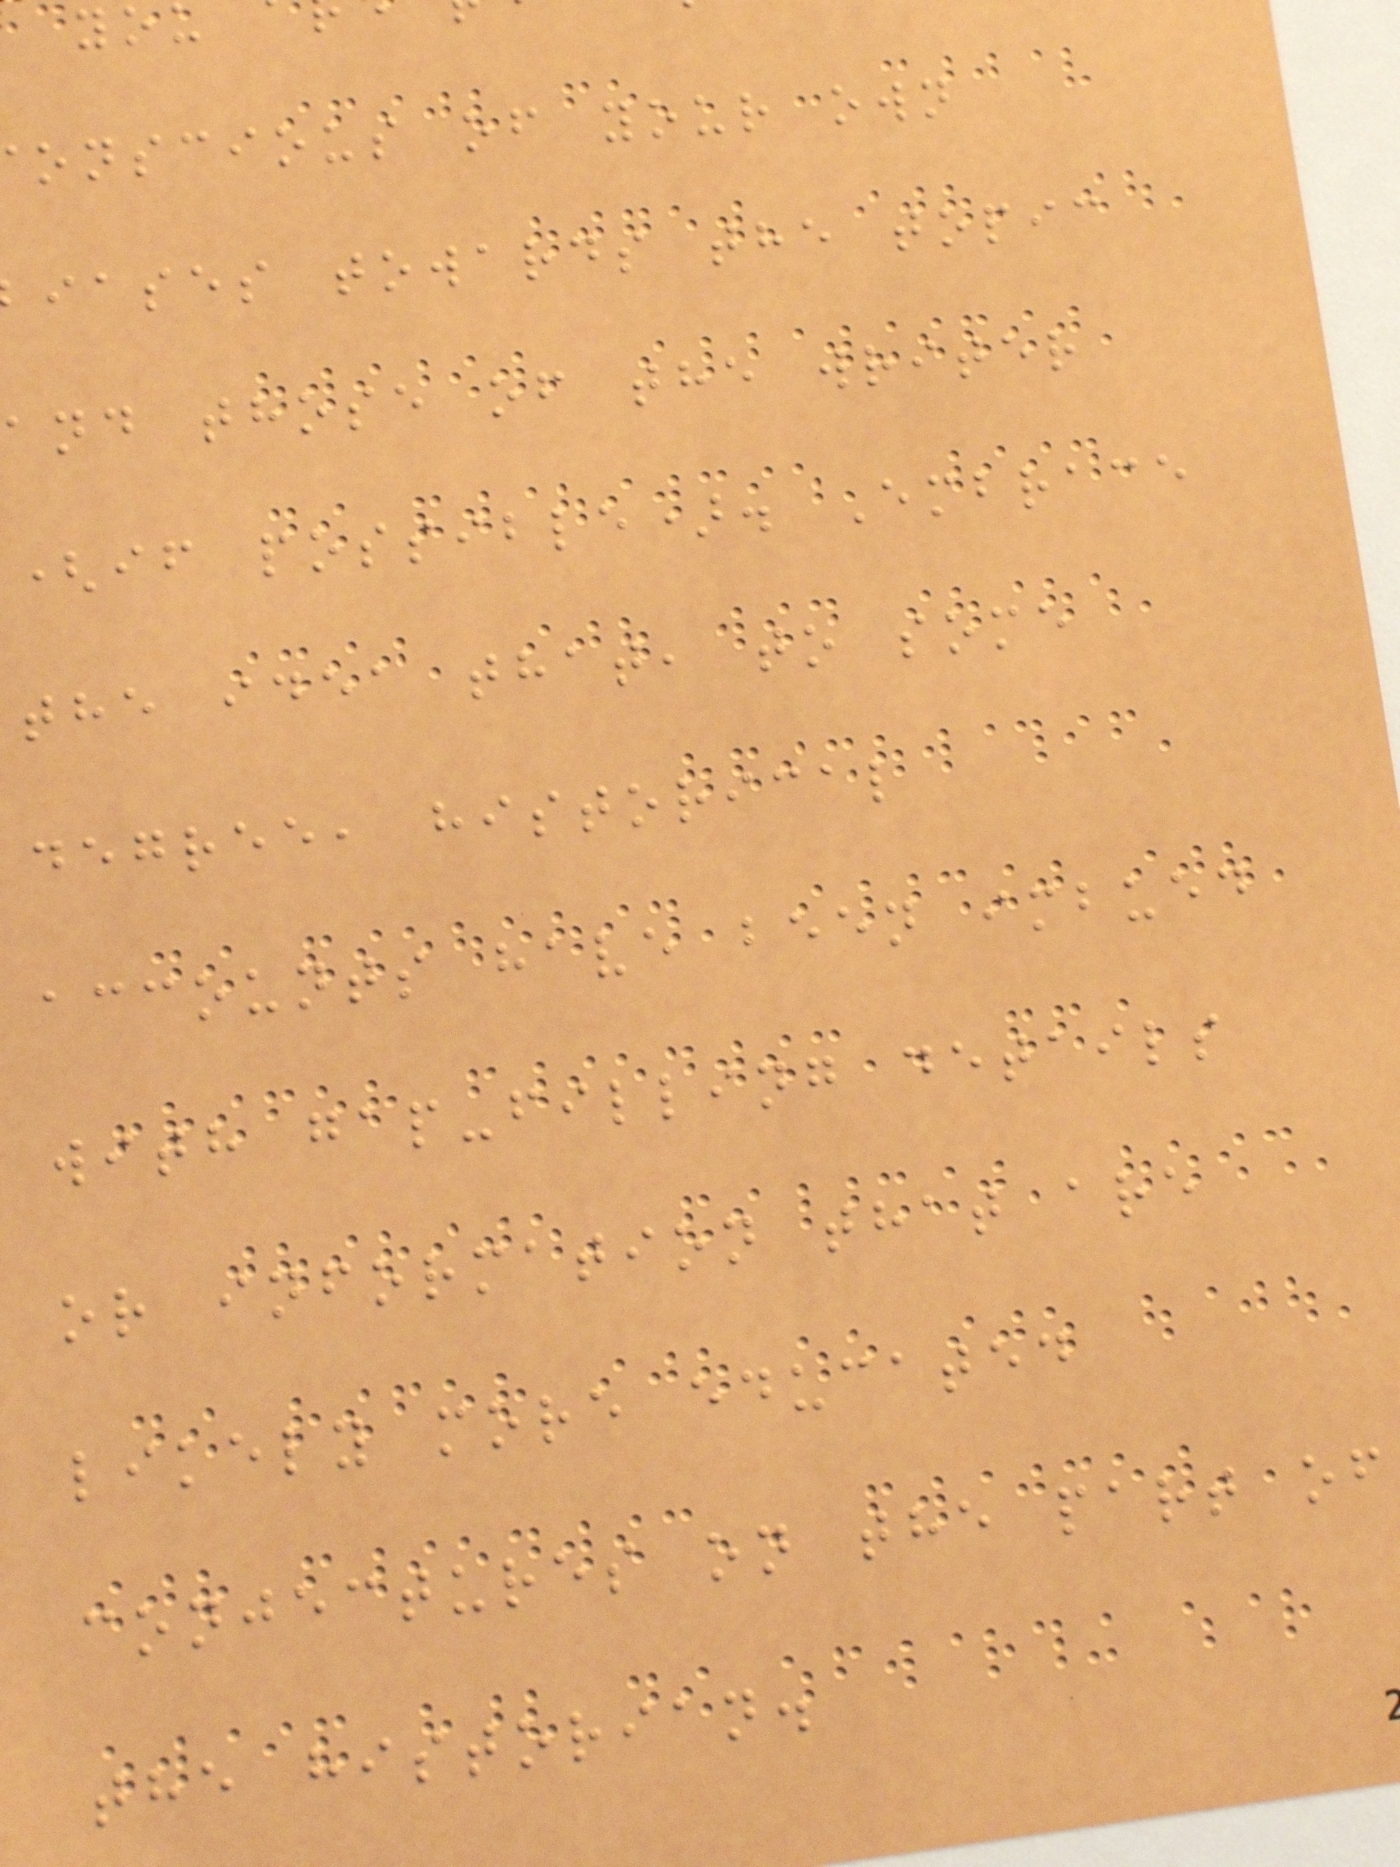onscious of your own
iases towards the topic
and those of the writer
(if possible). Embrace
the idea that, to some
degree, historical
accounts have been imbued
with gap-filling details
or information that are
likely more educated
conjectures on the part of
the historian.
